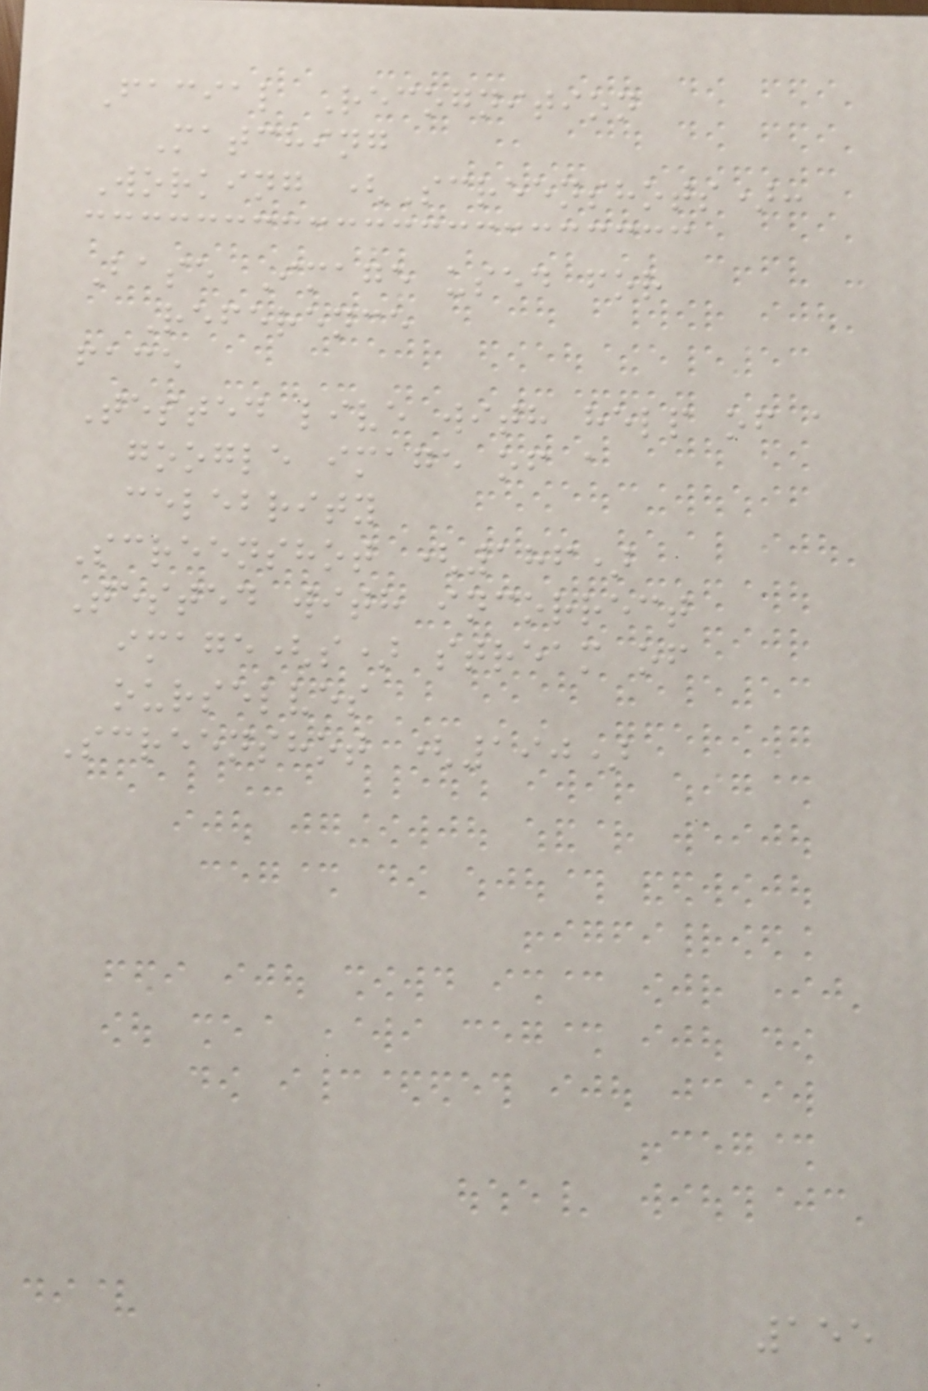Facial Recognition
Matching
Working (Screenshots):
Base Image used for
Reference
face
Tested live with help of a
google image of a
celebrity
Screenshot (186)
Tested with incorrect
image(s) stream of
ourselves
Screenshot (190)
155
